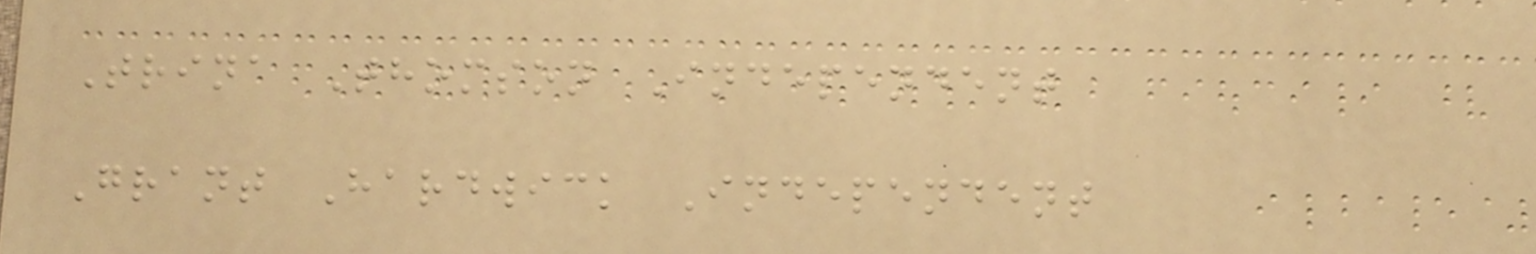Trina Thomson Independent
Grant Hardwick Independent
